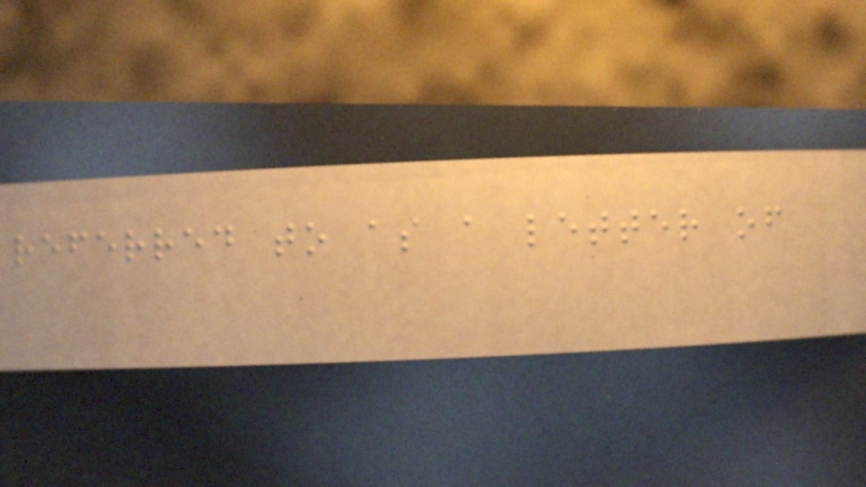referred to as a letter of
